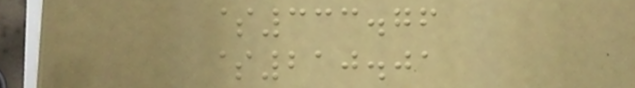$333.76
$210.01
